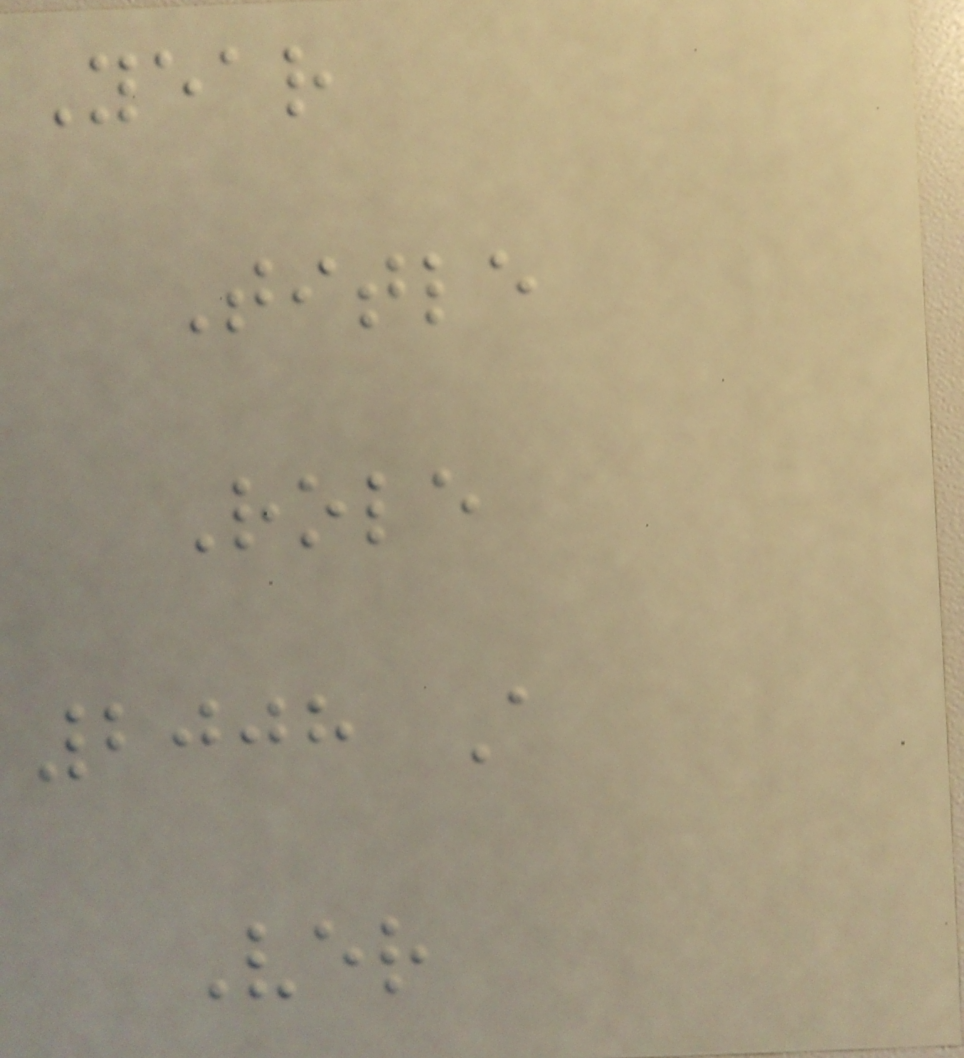Year
Title
Role
2008 A
Ver
